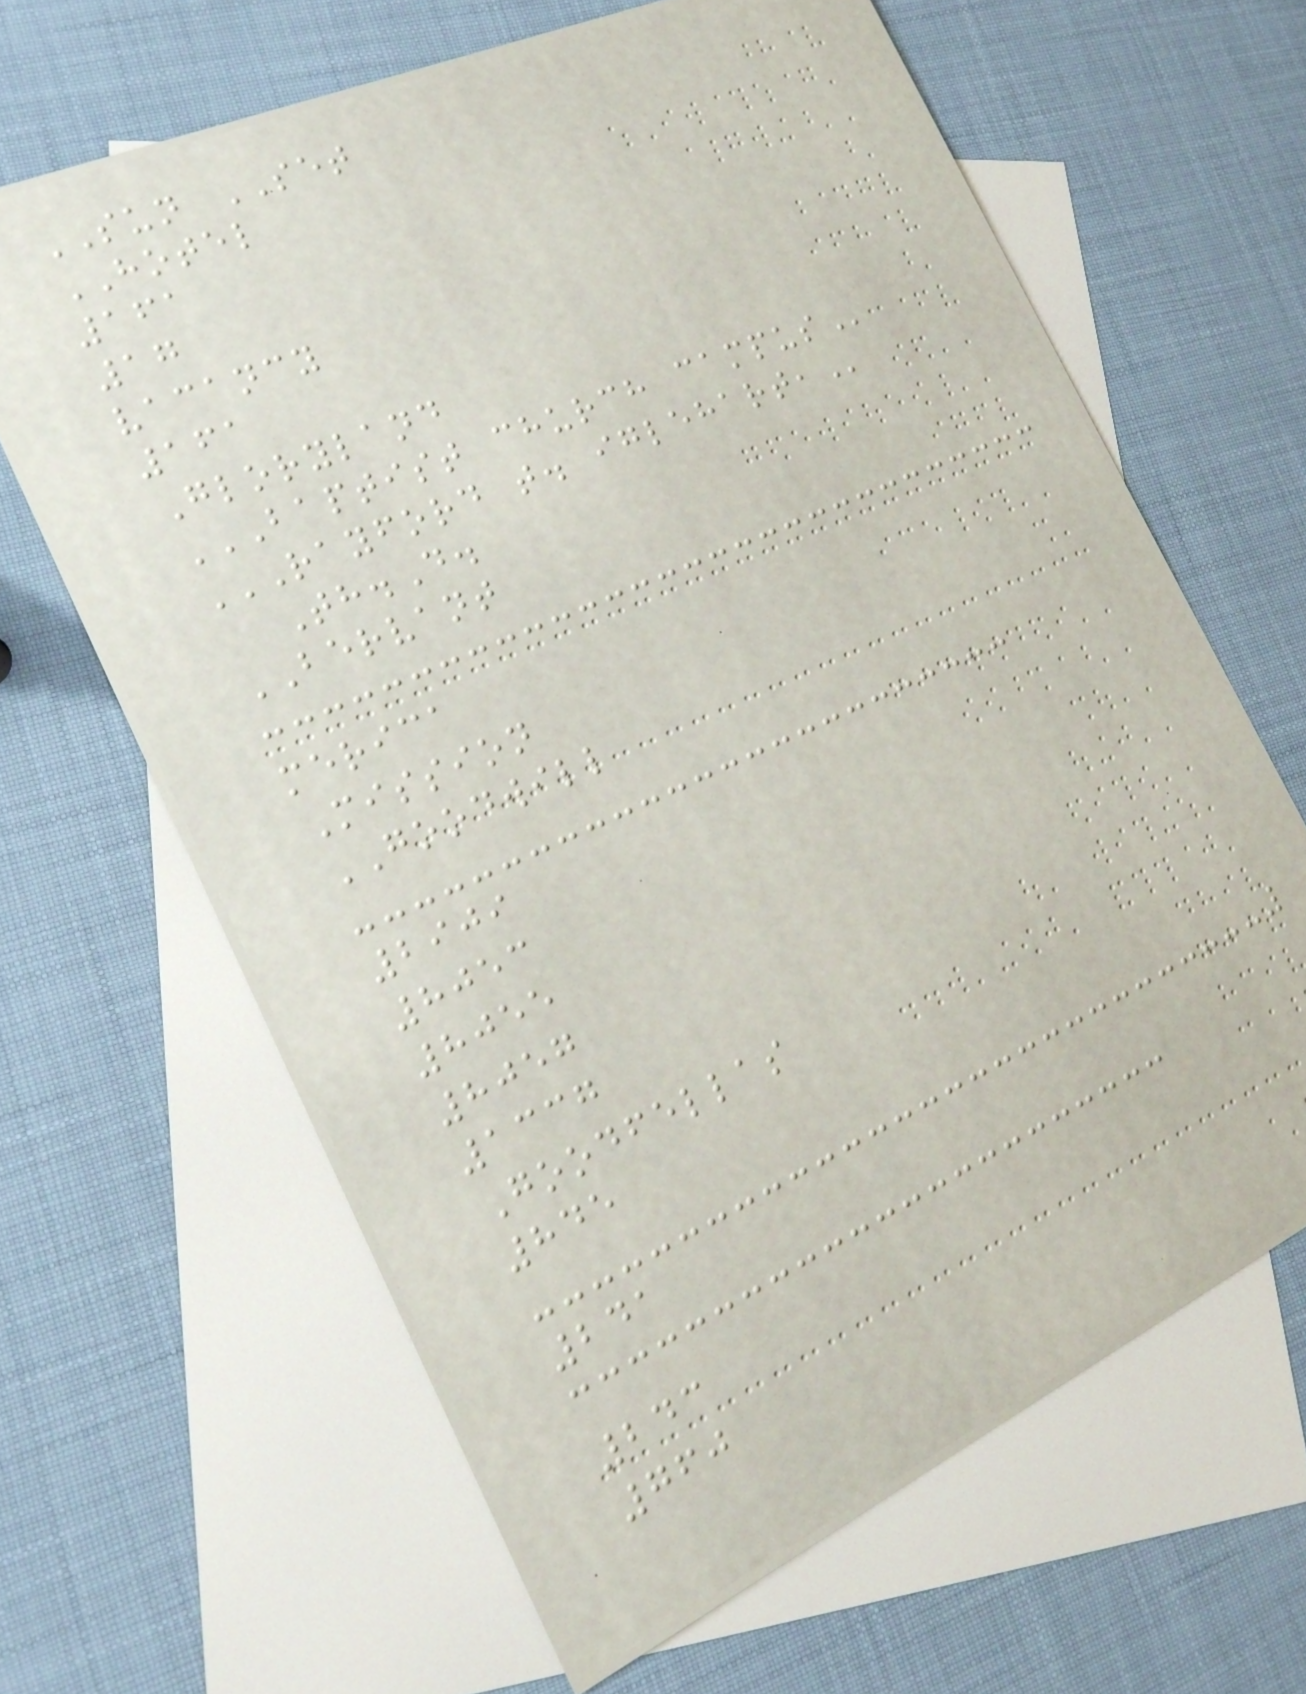SUN SET
HOTEL
161
17
vacancy
161
Gloryland
BAPTIST CHURCH CAMPUS
RAYFORD T. IGLEHART,
Th.D.
BERVANT
merica
Mission
GOODWILL
2909
8053
8055
8057
1337
Goodfellas
845
241
243
760
